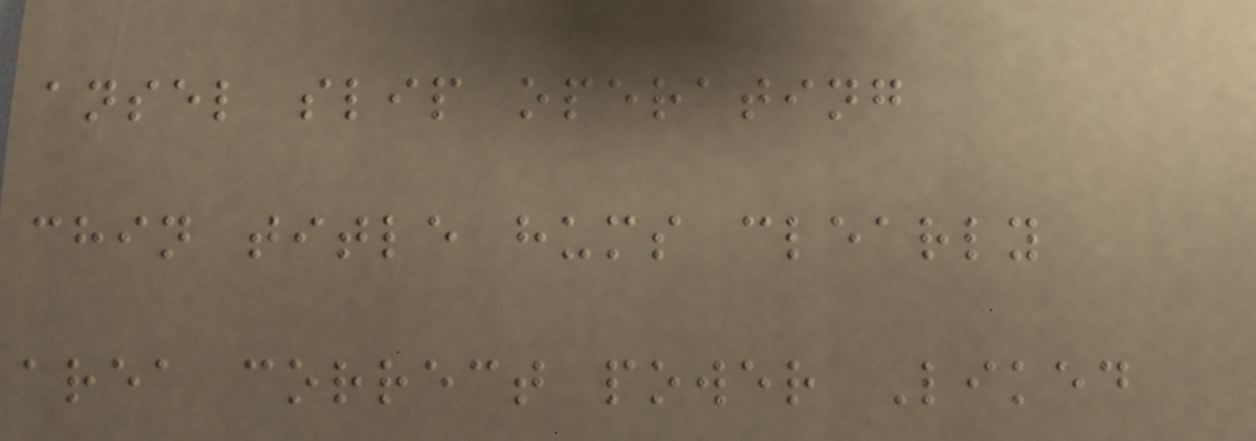ansel slip operating
chin title hums clearly
area correct power Liked
